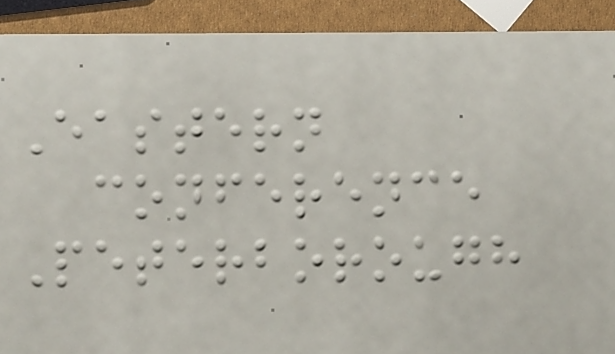Eastern
conference
Peterborough
